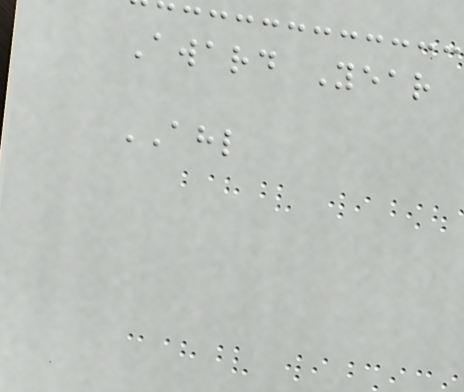Award Year
AHL
